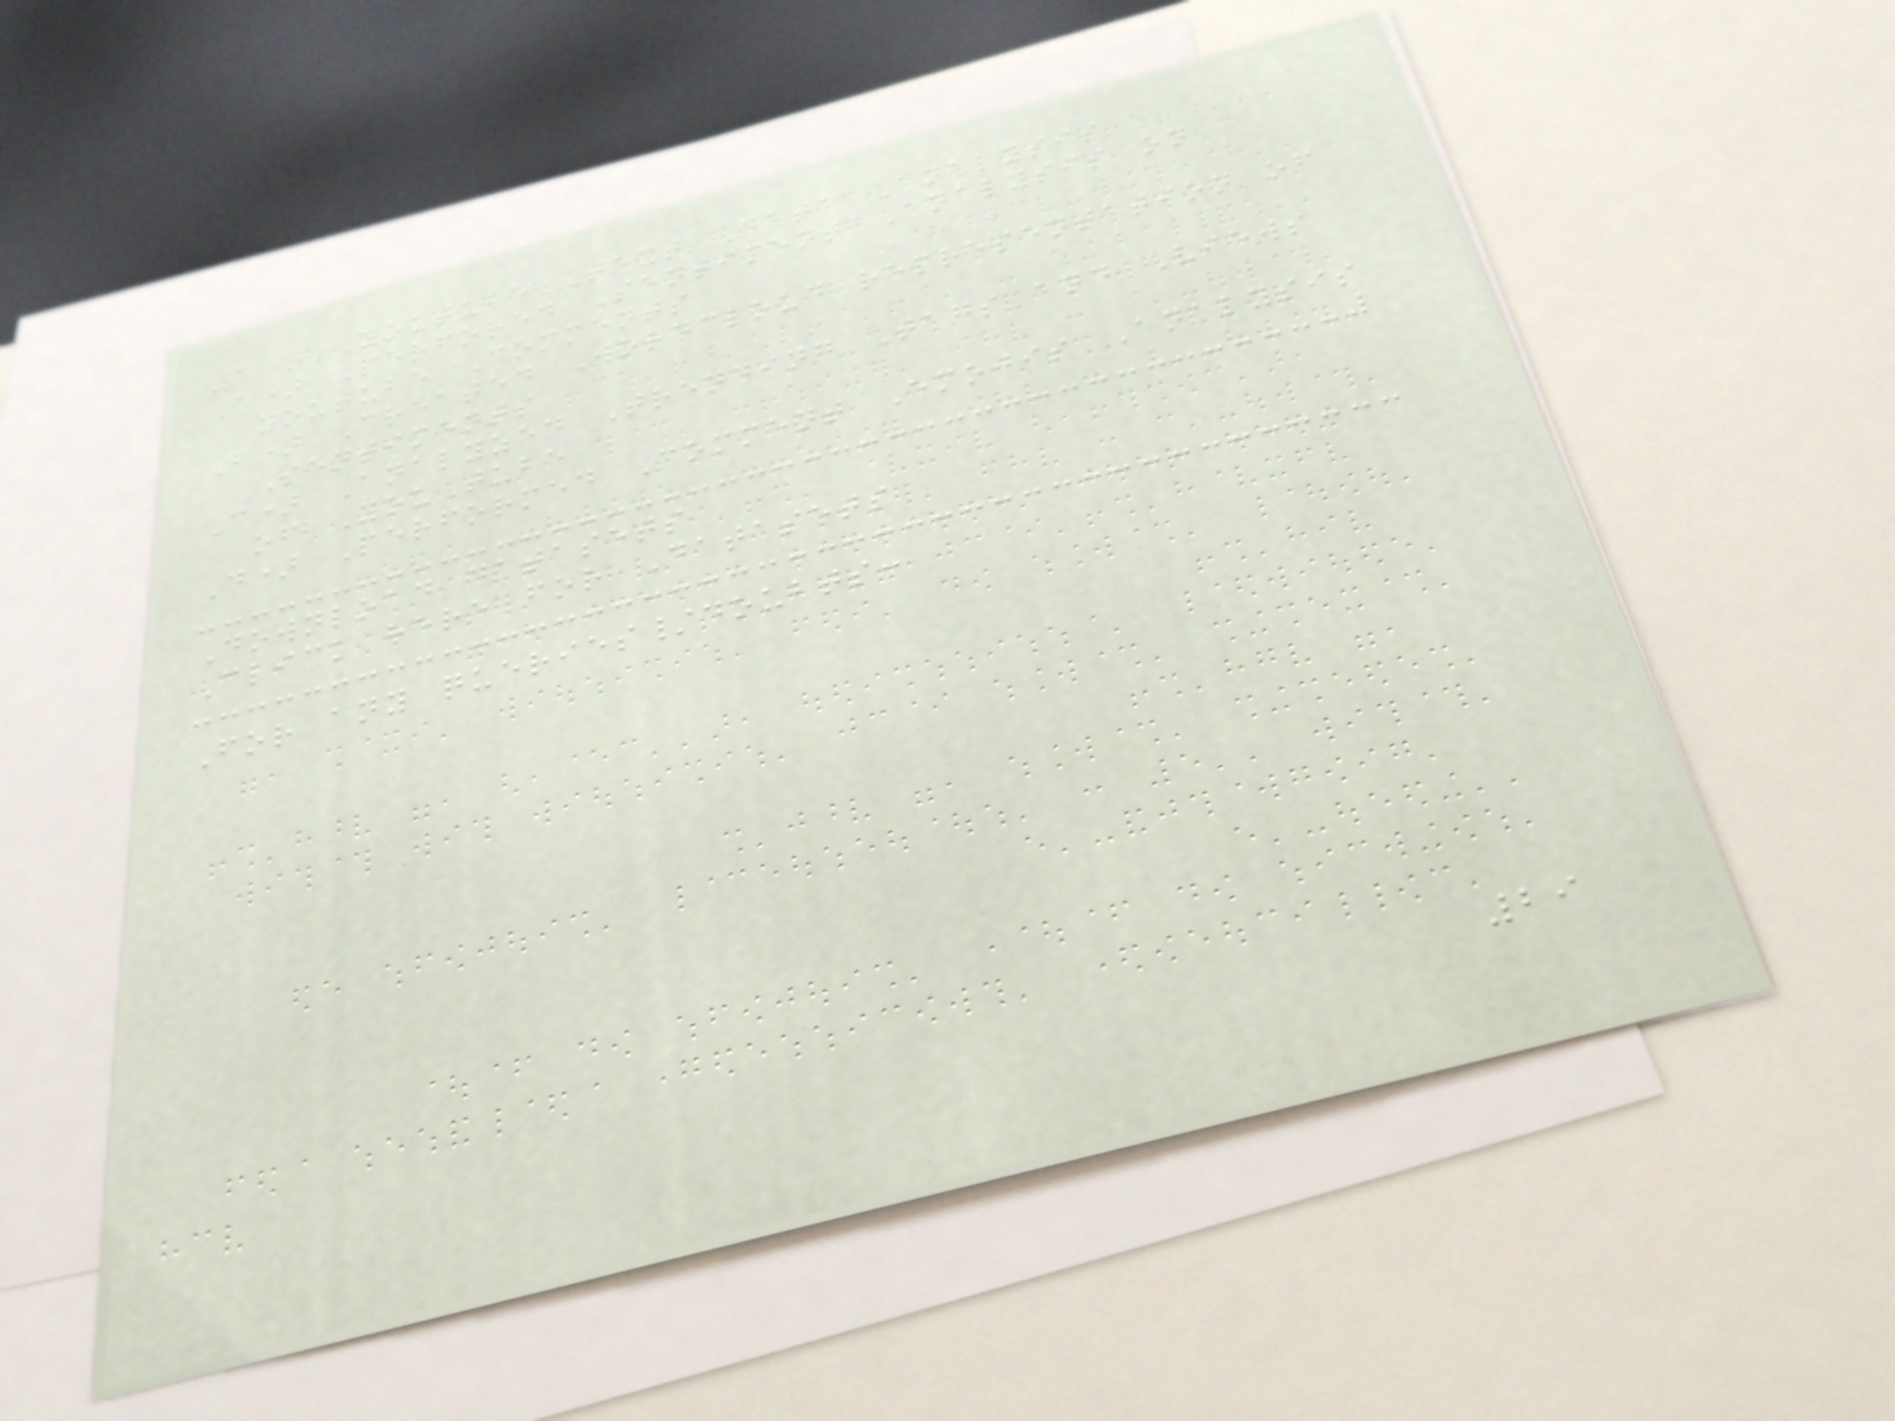1) Youtube Text Data Analysis
A) Perfored Sentiment Analysis on
youtube Comments
B) Created Wordcloud representation of
Sentiments
C) Analyzed Trending Tags and Views
of YouTube
D) Performed Comment Emojis Analysis
Download datasets
Click here for Datasets
For any queries/doubts:
29
